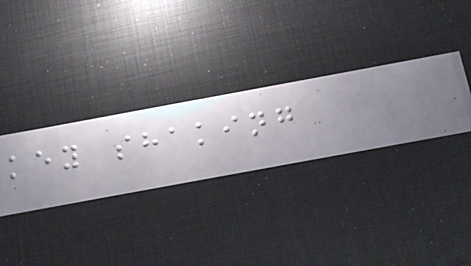key shaking
